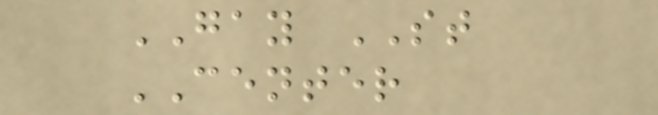GAY ST
CENTER
